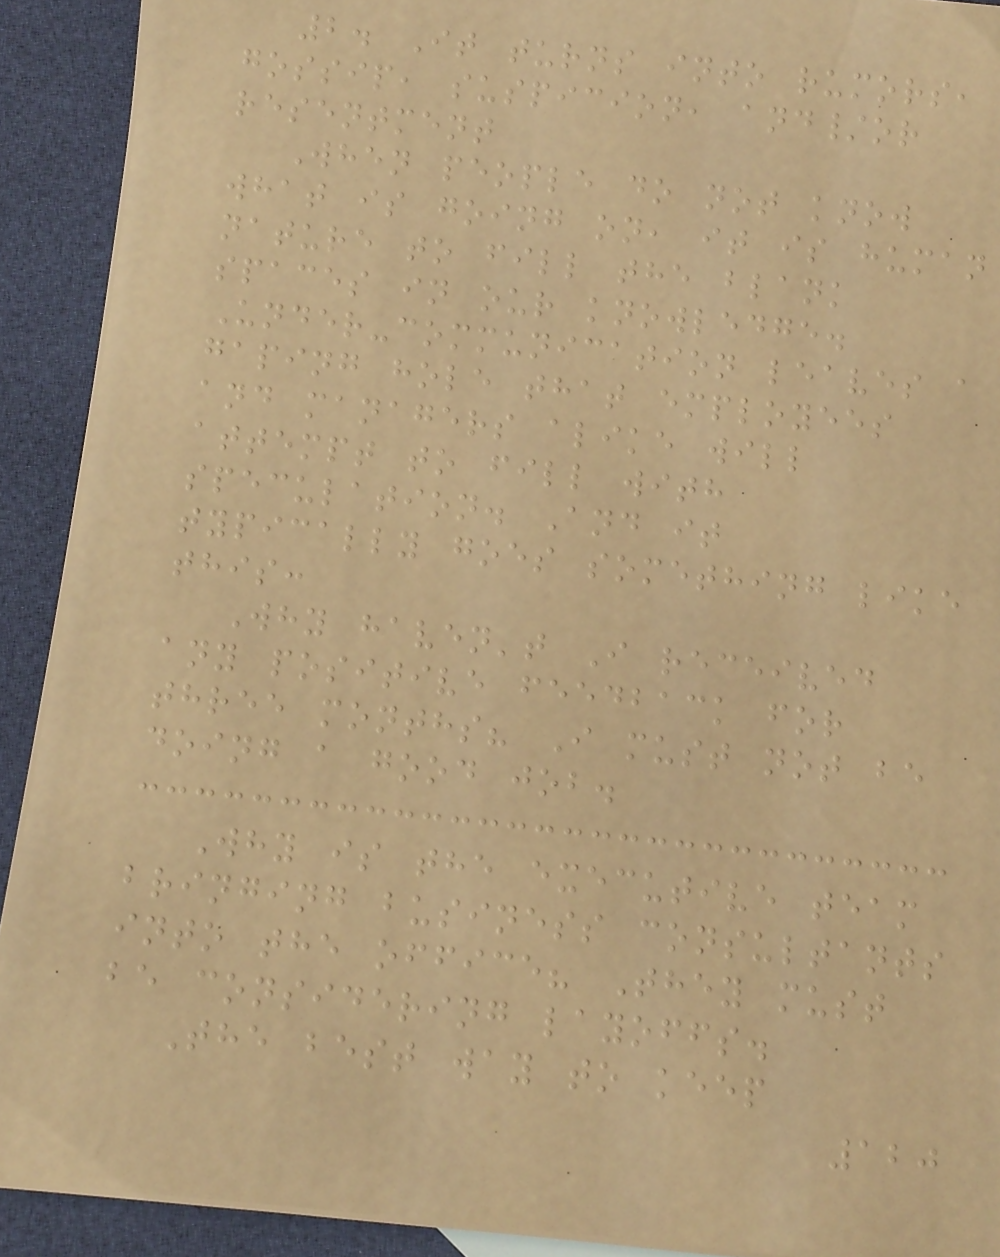2. It turns into rumors,
gossip, suspicion, and/or
resentment
When people do not know
what is going on, it is human
nature to fill the blank
spaces in our knowledge.
Under-communication leaves a
gaping hole that employees
and managers alike will
attempt to fill with
speculation. And it
typically goes something like
this:
Why haven't I received
any positive feedback for
three months? I must not be
doing a good job.
Why is the executive team
bringing business consultants
into the office? They must
be considering layoffs.
The best way to keep
120
